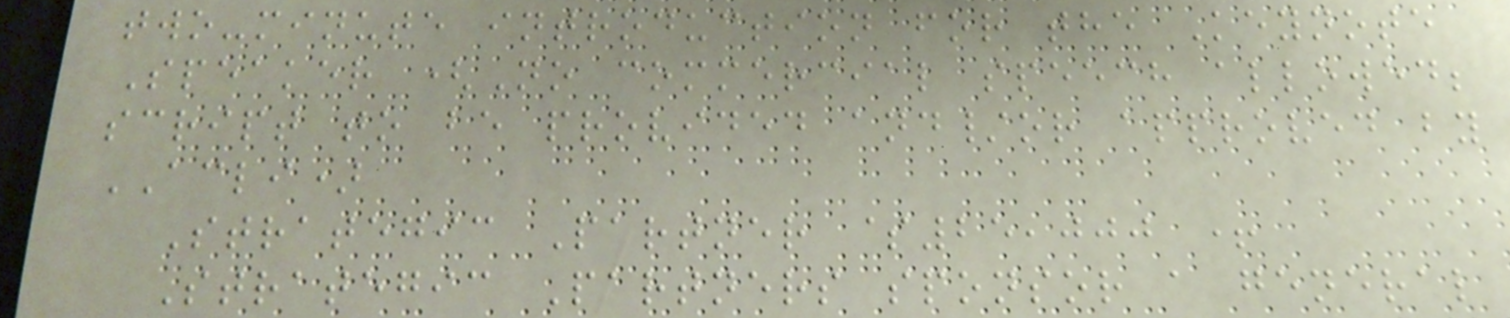two-minute introduction for the Keynote
Speaker (No commercial speech allowed;
script to be provided and/or approved by
ACLI)
Strategic Partner $25,000 +
Strategic Partners sponsor a general
